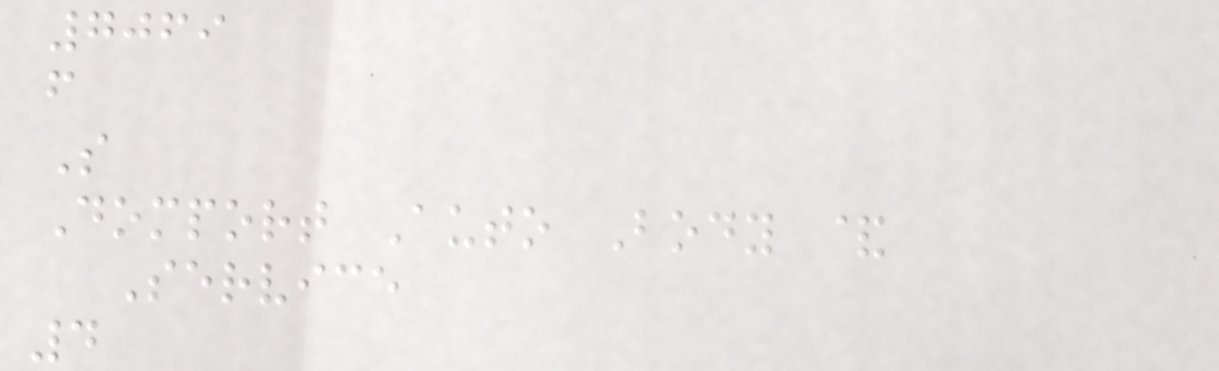7069
f
S
Domport Auto Body &
Service
4
